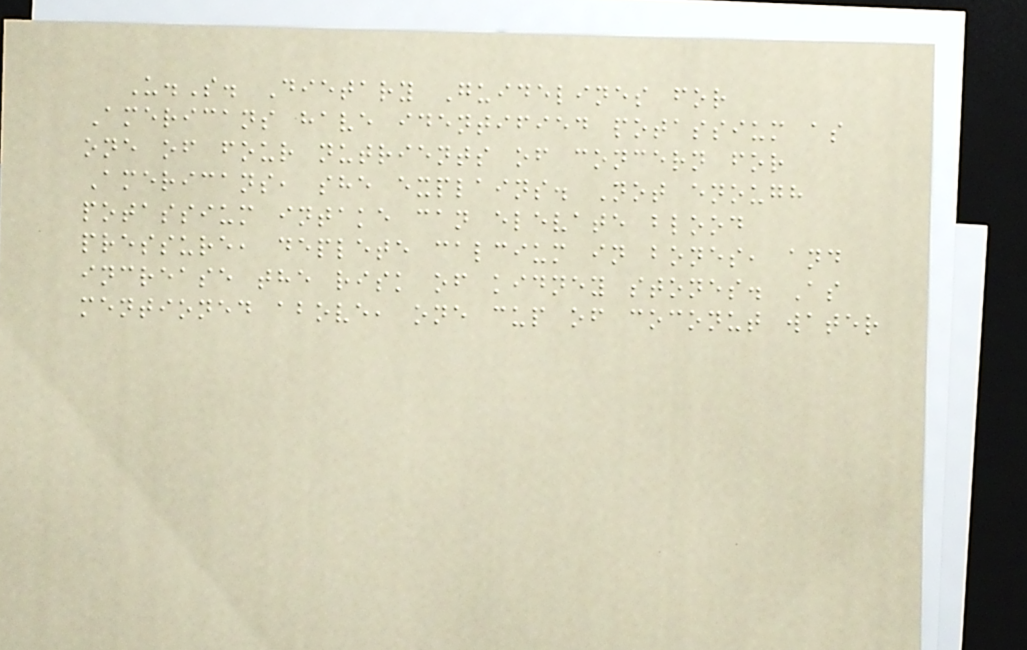U.S. Dietary Guidelines for
Americans have identified potassium as
one of four nutrients of concern for
Americans, she explains. Not enough
potassium intake can elevate blood
pressure, deplete calcium in bones, and
increase the risk of kidney stones. As
mentioned above, one cup of coconut water
